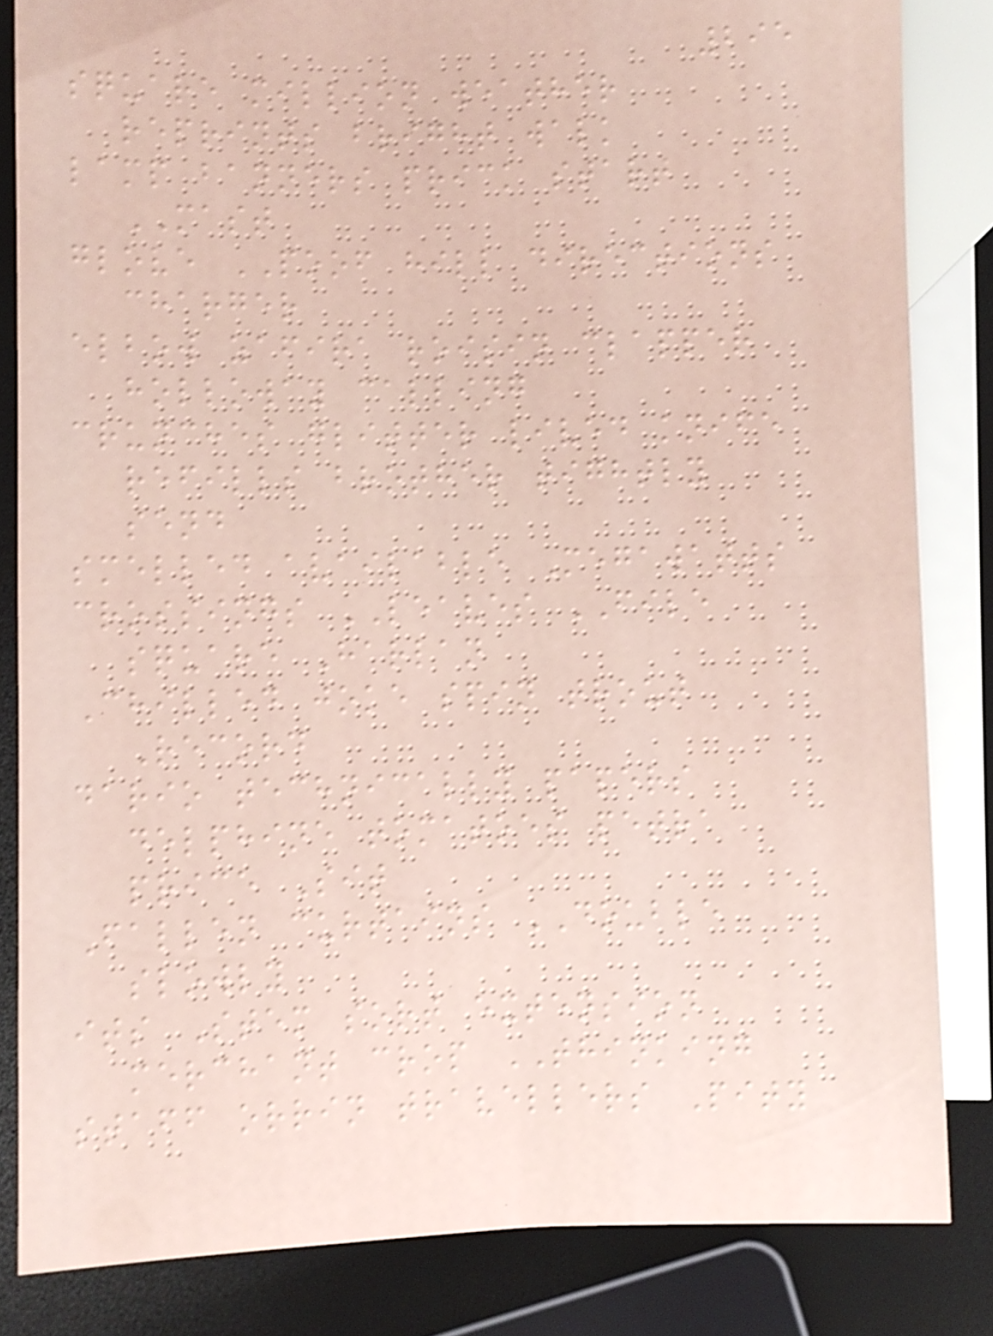295
square million weather
reprints bright walk
lamp banners prick start
MAST
glove POOF hill directions
charger
elbow zafira roisin clapper
holloway calling
crunches glitter lived knife
refills brother tightly
send
smelled available Megawatts
crossings LEAVES FILE
square Harlan
Chilled joke spin trout
Record
dario technically papers
delphine tomatoes petra
price Sit
Fallen curtains DOUBLE
slowly
its Stem sort extension
merchant crop THINKING
staff orrin travellers Pity
